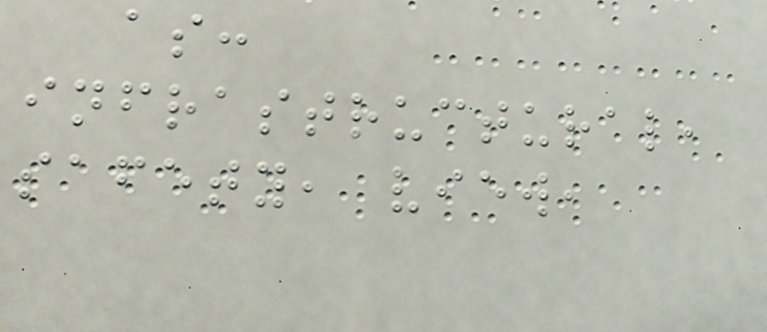as:
infrastructural,
safety, view,
